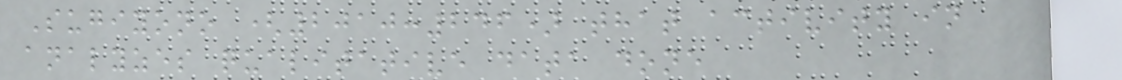Sugiyono (2010:246) that activity in
analyzes qualitative data done
